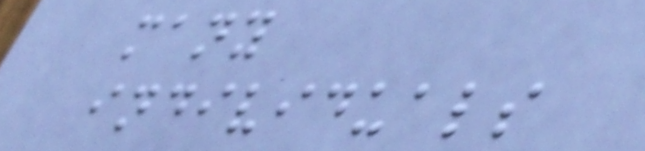many
individuals
